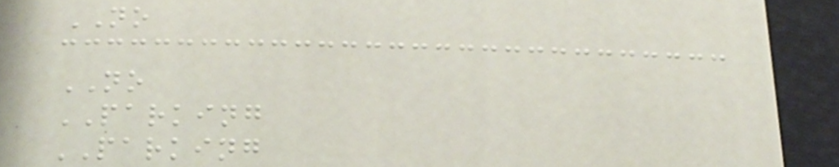NO
NO
PARKING
PARKING
